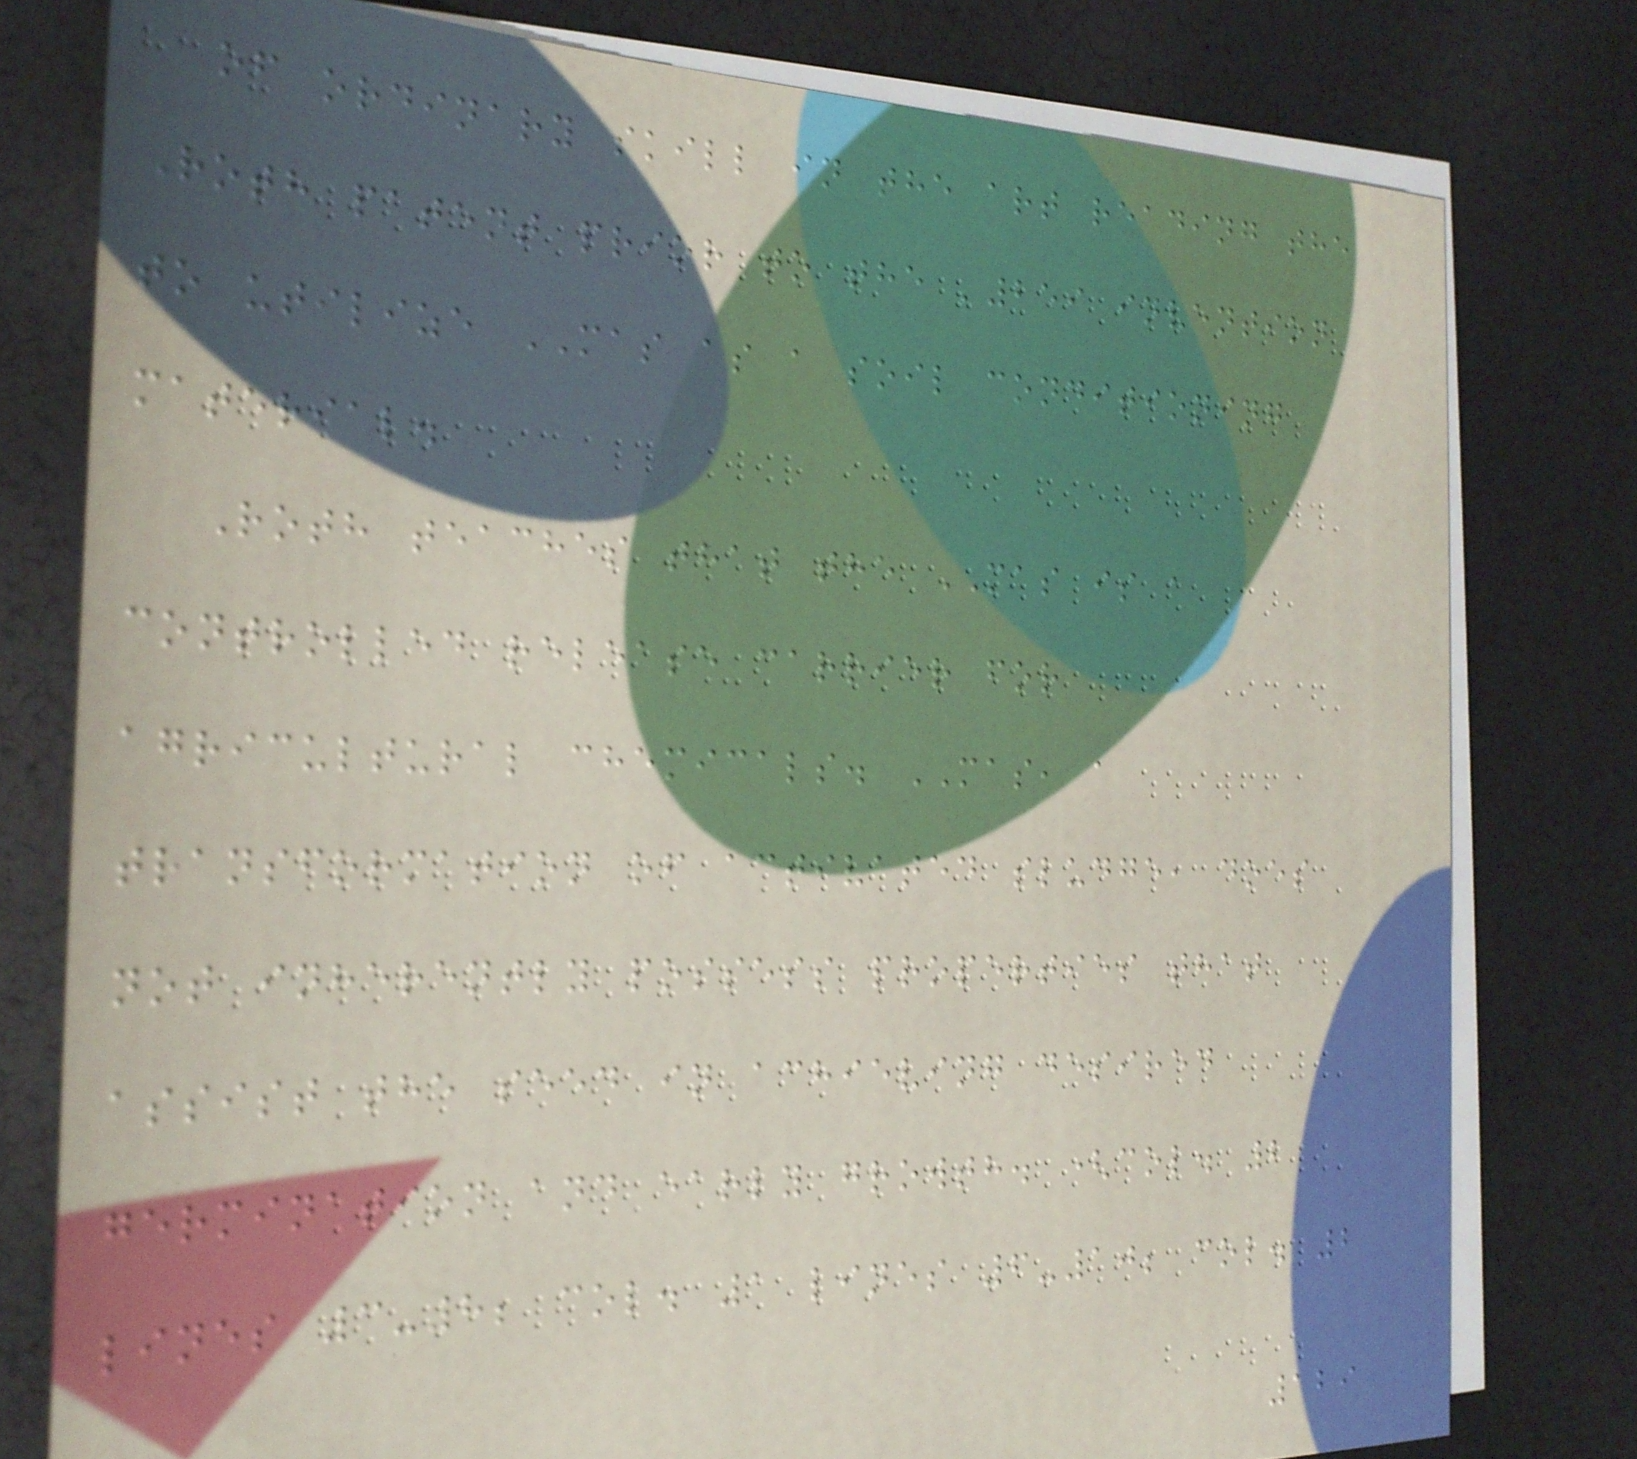of ordinary skill in the art reading the
Roth patent prior to the '259 invention
to utilize MAS as a soil conditioning
material.
Roth teaches that the MAS is a
controlled release carrier for
agricultural chemicals. MAS, a
transformation of activated sludge, does
not inherently possess properties that
assist the seed in achieving desired
germination and early growth. (col. 2
lines 3-8; col. 1 lines 6-10; col. 2
129
